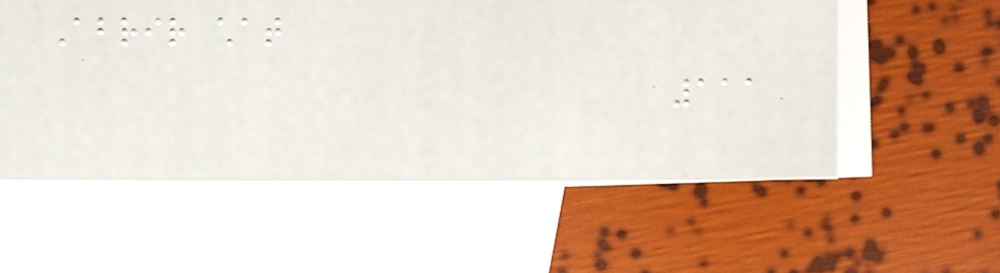Abrir chat
111
